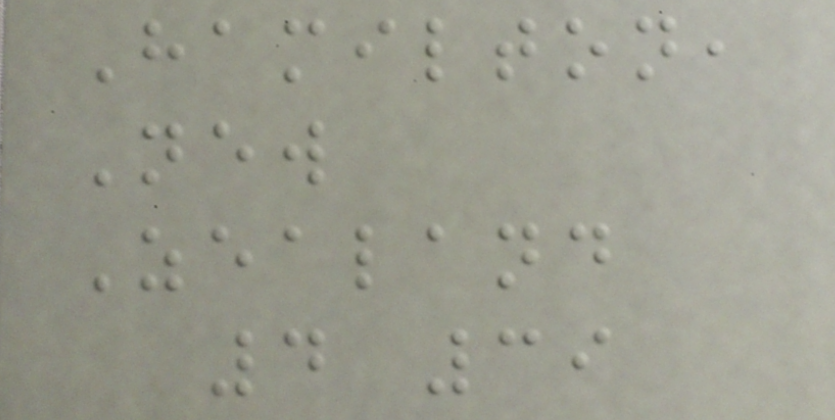Hamilton,
New
Zealand
4 39
